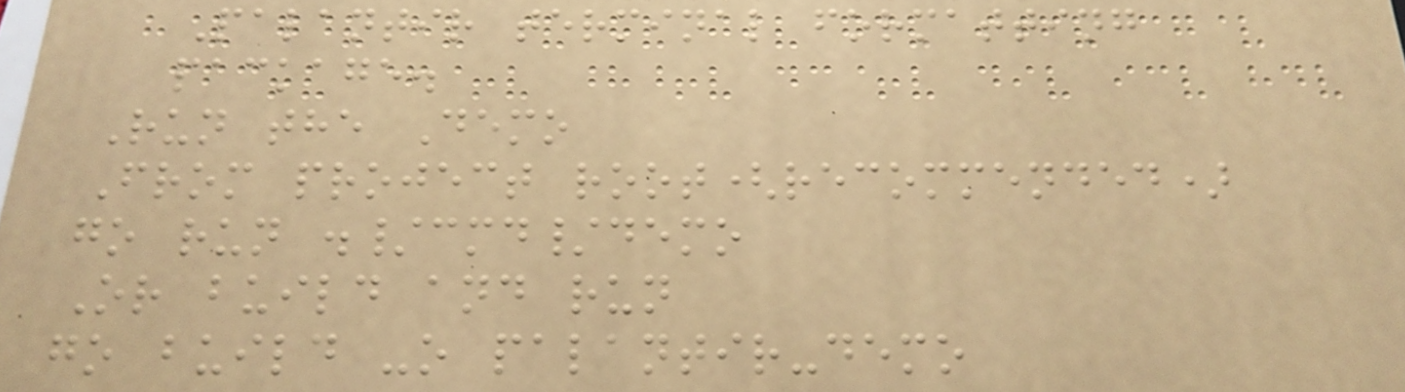Palantir terminal formatting
package.
Run the Demo
From project root(recommended)
go run ./cmd/demo
Or build and run
go build -o palantir-demo
